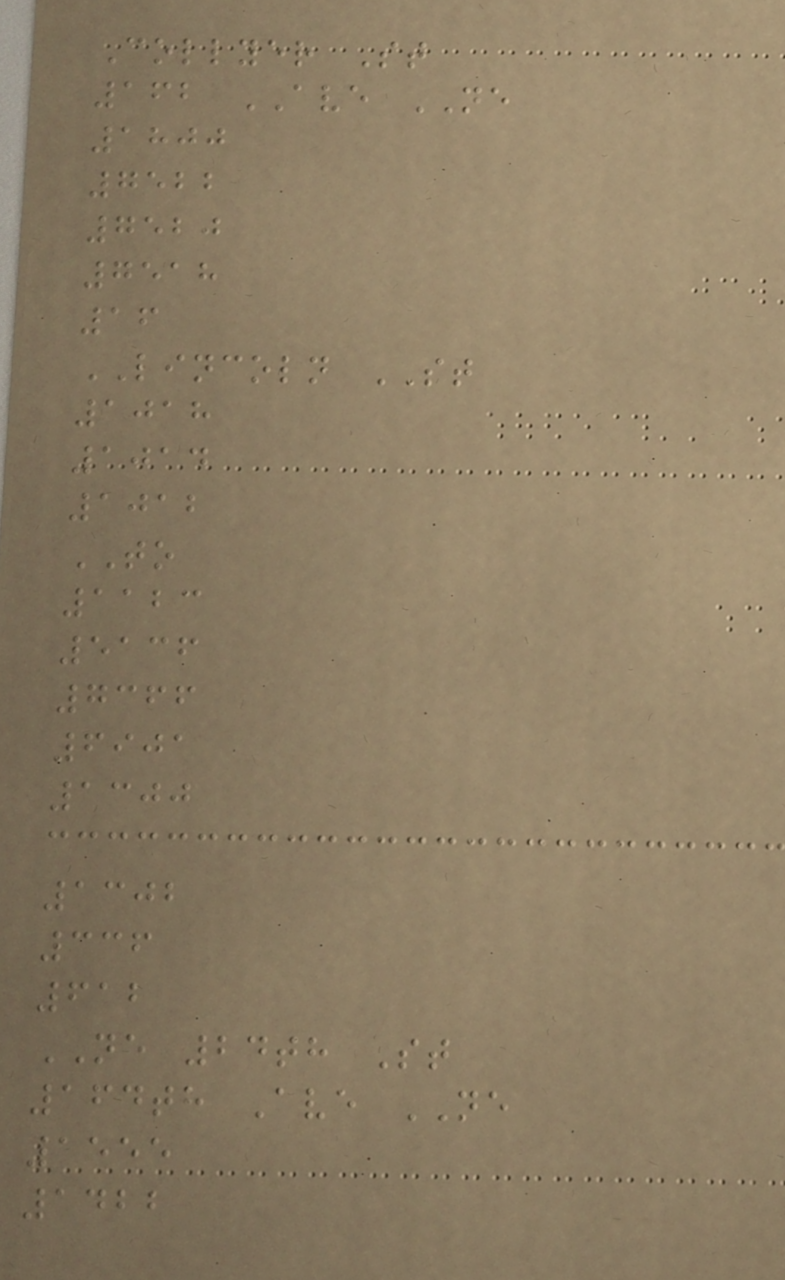Collyer St
162 AVE NE
1800
7522
7520
7518
16
LINCOLN ST
1018
1014
1012
TO
1123
5136
7366
6901
1300
1302
336
612
NE 24th St
164th Ave NE
1555
1422
